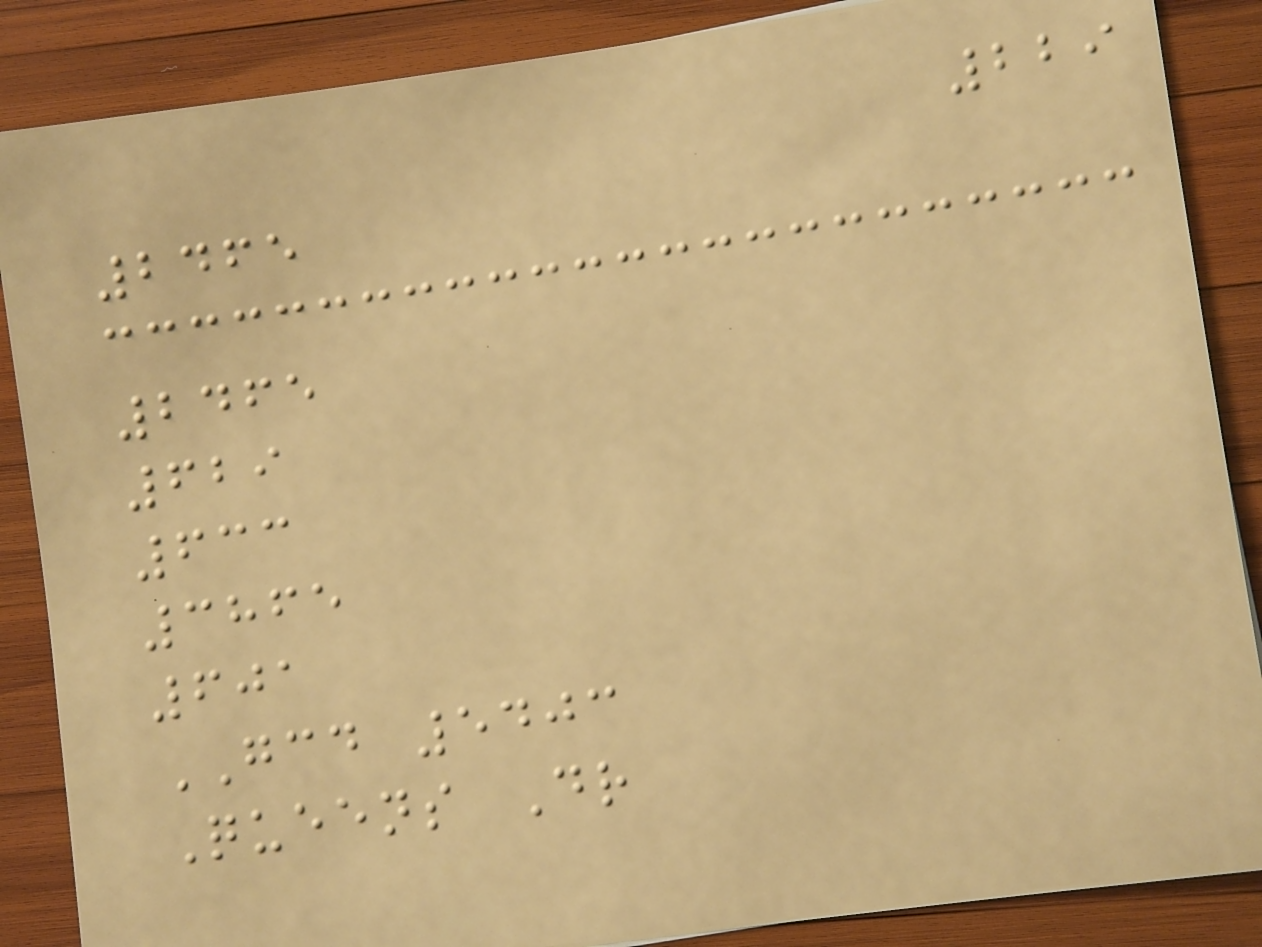229
2465
2465
629
633
3865
601
GCD 5403
Queens Dr
